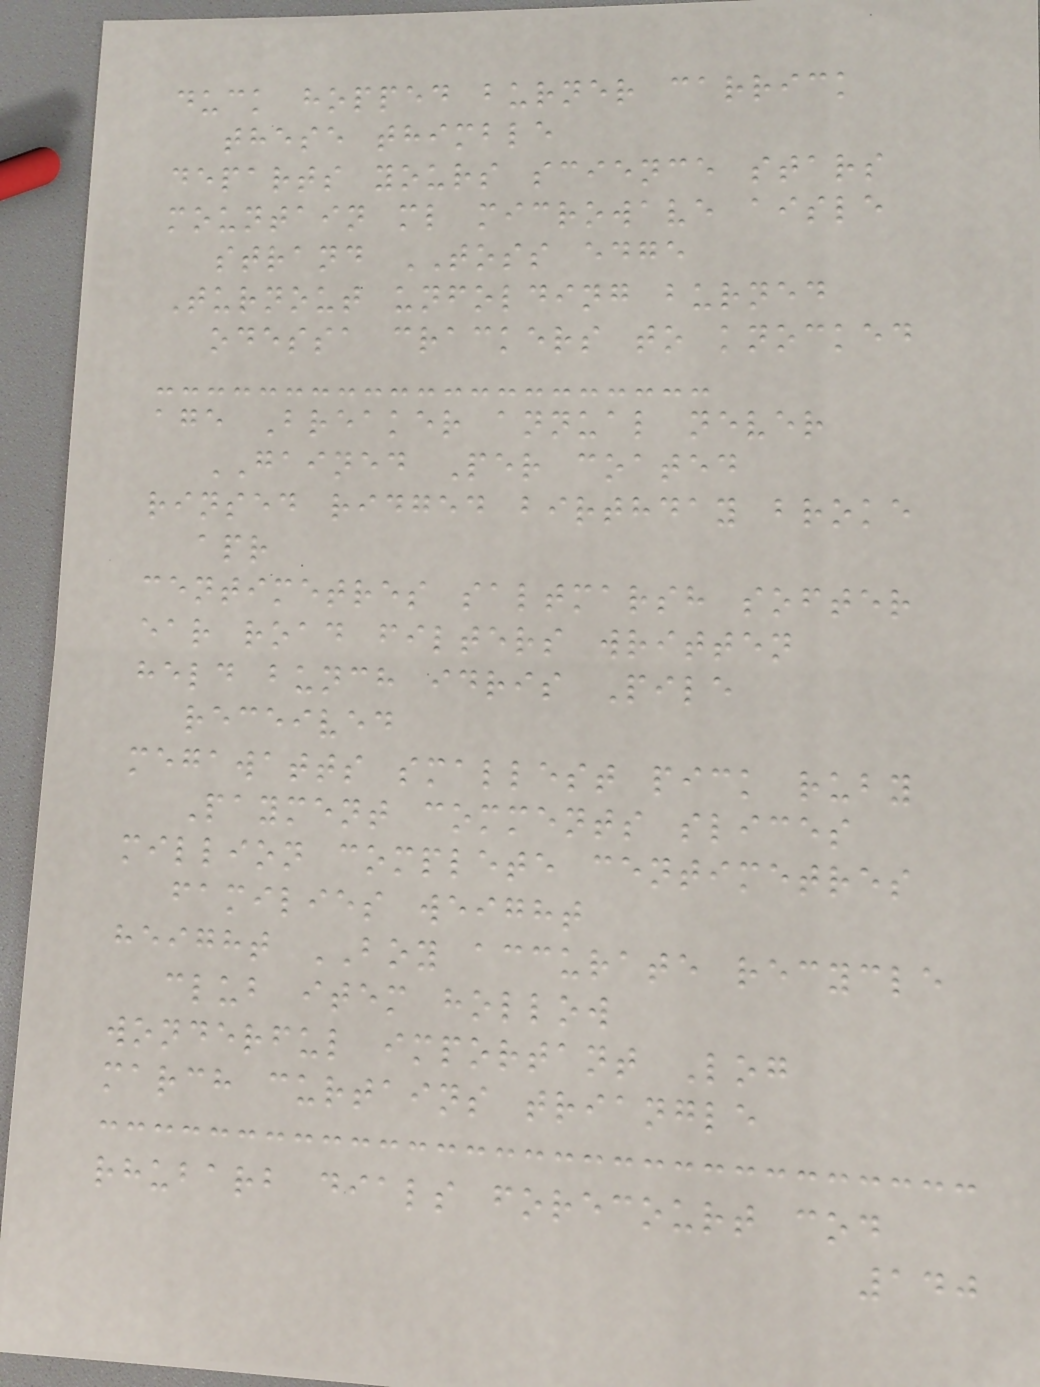duck hopped burner carrick
these thimble
departs yours science stars
mountain ml microwave aisle
strand TOSS edge
Turnout unfolding burned
odessa crackers to knocked
age Breaker annual never
GAINED Per coated
rinsed ridged birthday broke
apr
centimetres saltmarsh softer
ear road filters written
held bunch idris Pile
received
megawatts smallest pick ruby
Payment comments slices
million complete centimetres
families weight
height BOY accurate recycle
club item hollow
wonderful important Log
march curtains triangle
rhubarb dials forecourt cod
140
